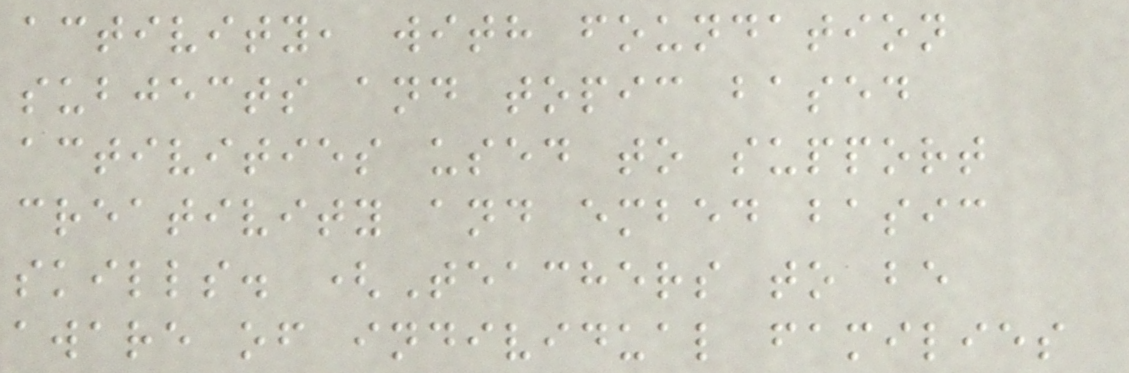activity, with foundation
subjects and topic based
activities used to support
creativity and embed basic
skills. (Teachers to be
aware of individual families
